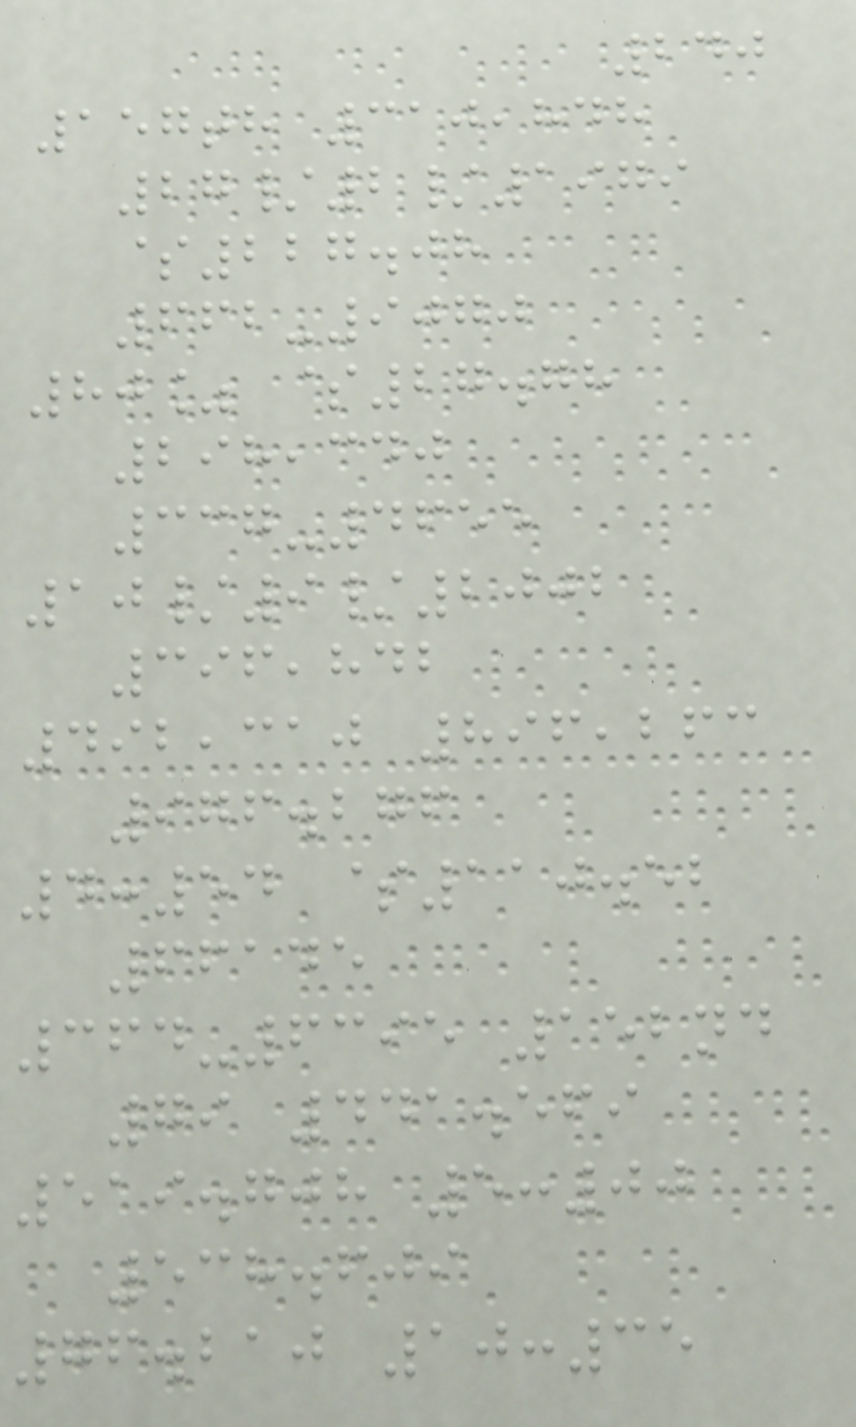240
157th 310,848
27/2/1979
$227.08
662-9070
80% $27.78
298,340
337-4655
10/9/2002
396,842
492,310 896,263
976.276
4:54 $110.52
66145
364-6395 152nd
79 441.569
519.708 5:00
538.609
76.210 10:35
